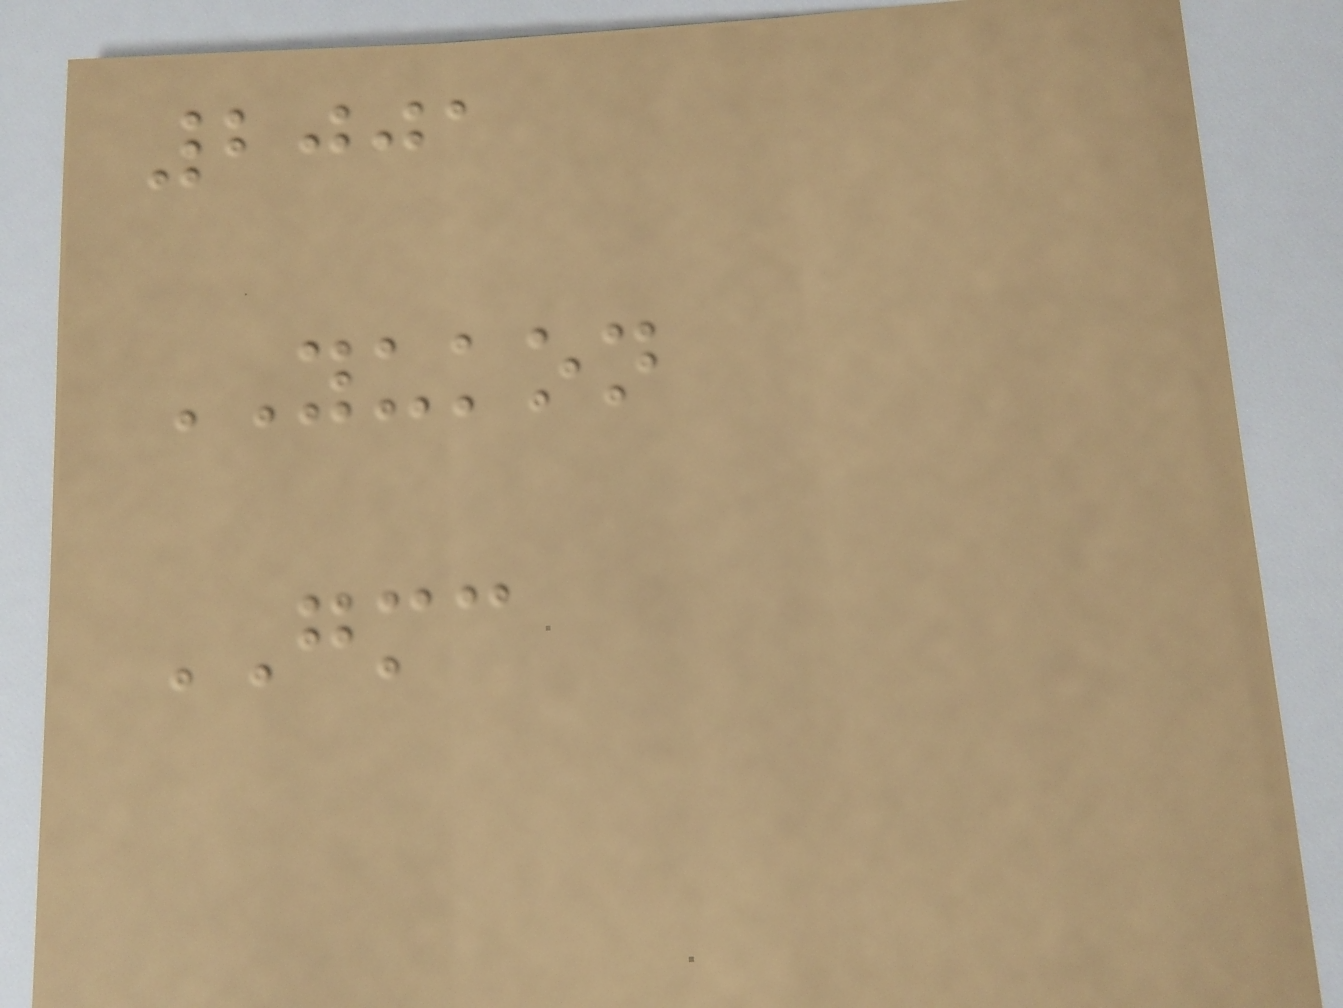2001
YUKON
GMC
